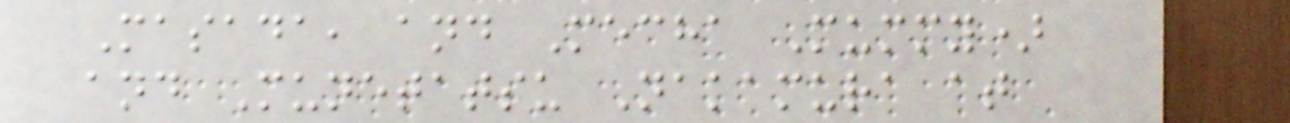Masada, and Mecha Mummy)
and Munetatsu Nakamura at
